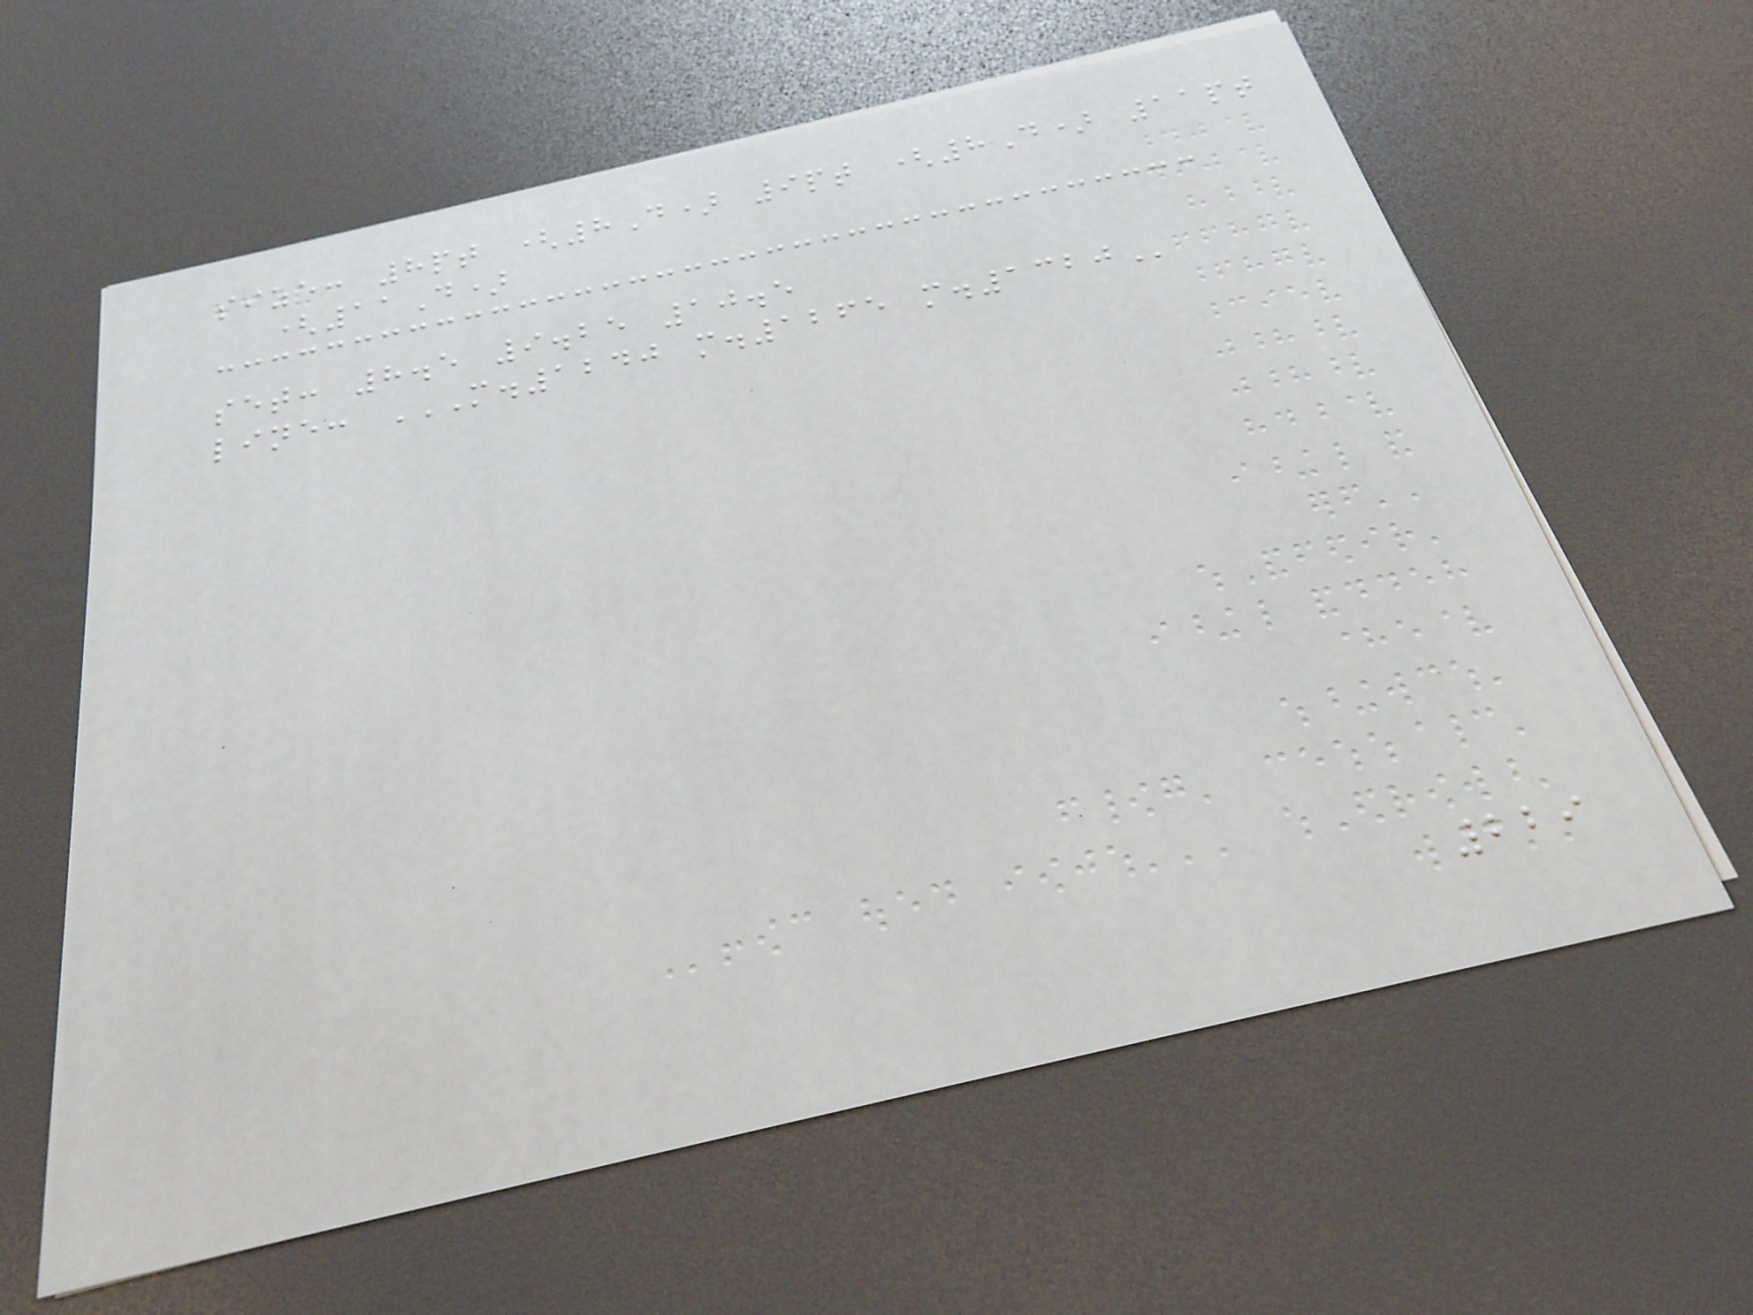size: 8pt (8D) 9pt (8D) 11pt
(11D)
set: 8.5 9.25 10.5
line: M.1240 M.1265 M.1320
229
